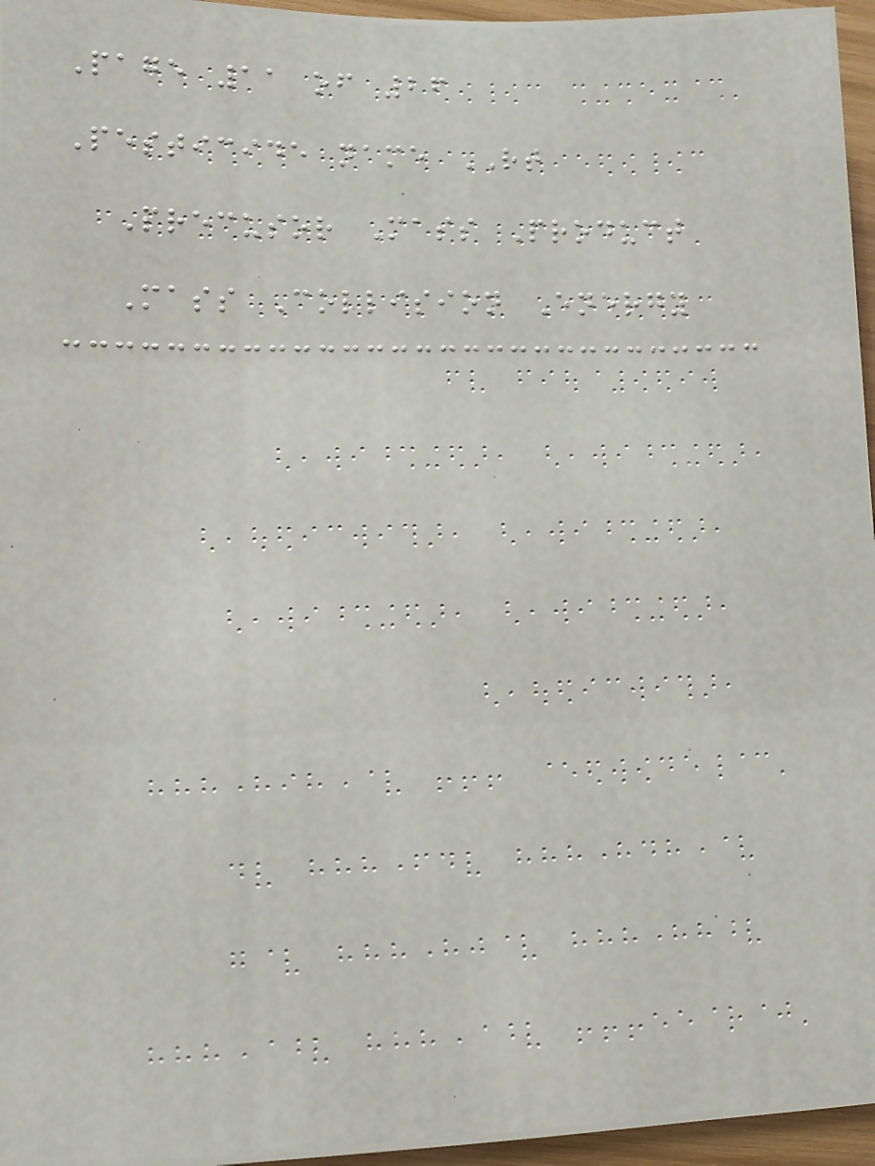Page 11 of 26
Pesticide name RT
Precusor Mass Product
Mass Collision Energy
